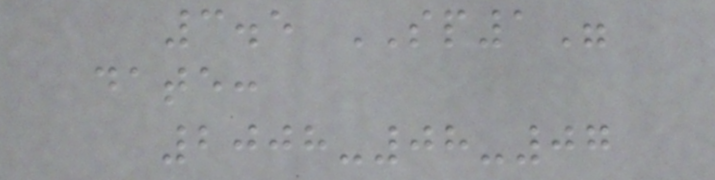3.5 SP1"
date:
2008-08-07
